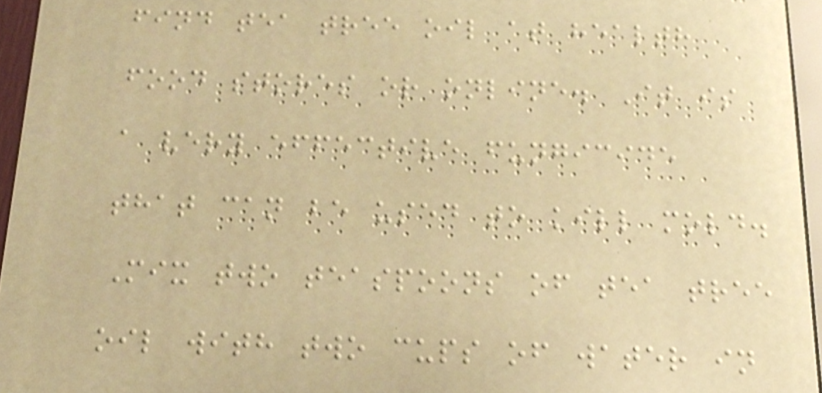find tea tree oil at health
food stores or online. It is
a very effective fungicide
that can be used to kill mold.
Mix two teaspoons of tea tree
oil with two cups of water in
